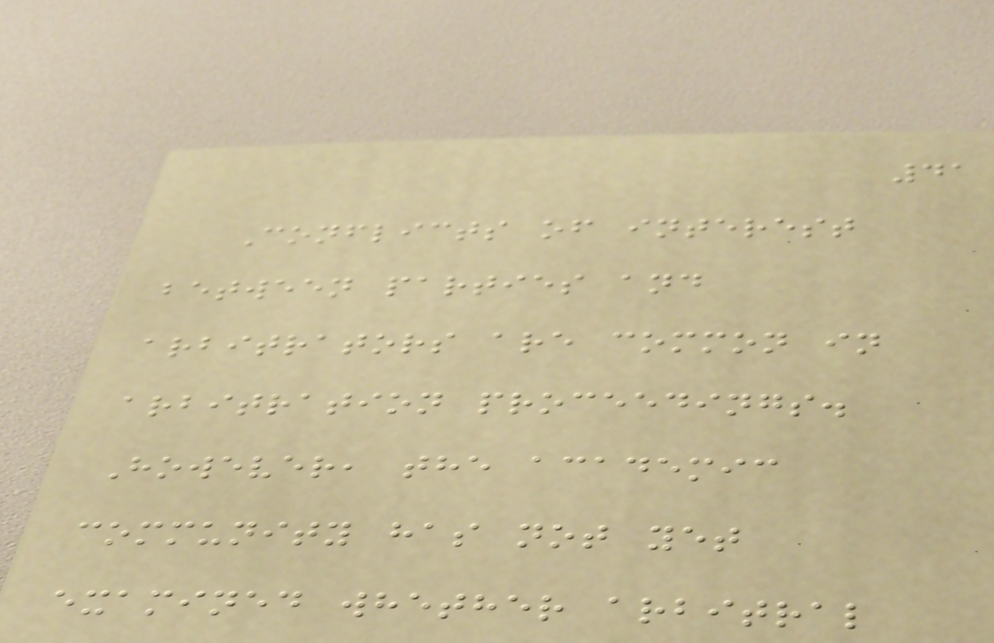41
Conflicts of interest
between parties and
arbitrators are common in
arbitration proceedings.
However, the academic
community has not yet
examined whether arbitral
